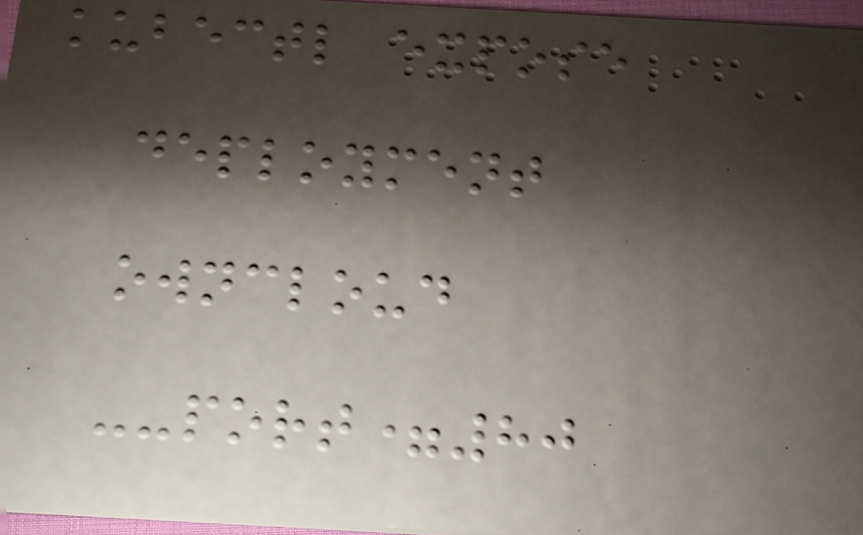kubectl expose
deployment
owncloud
--port=80
